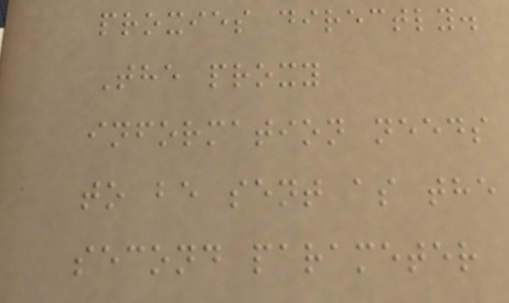proxies directly.
The proxy
information needs
to be sent as the
second parameter
